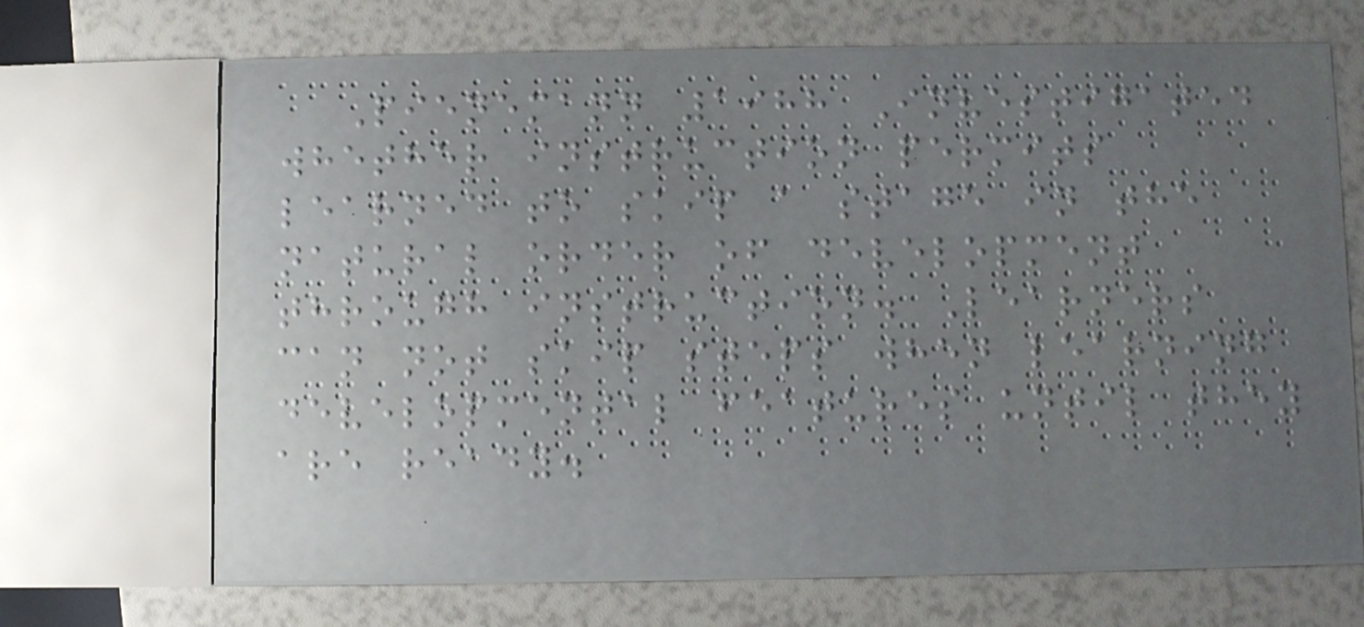Pienemann 1988 Investigated
whether instruction permits
learned to skip a stage in the
natural order of development
through instruction. Learners
can not skip steps when learning
developmental features until they
are ready.
